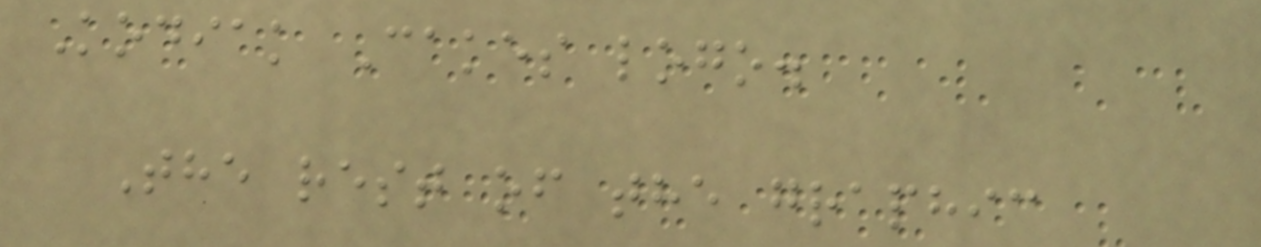Kodiak Cakes logo.
The rest of the graphic
